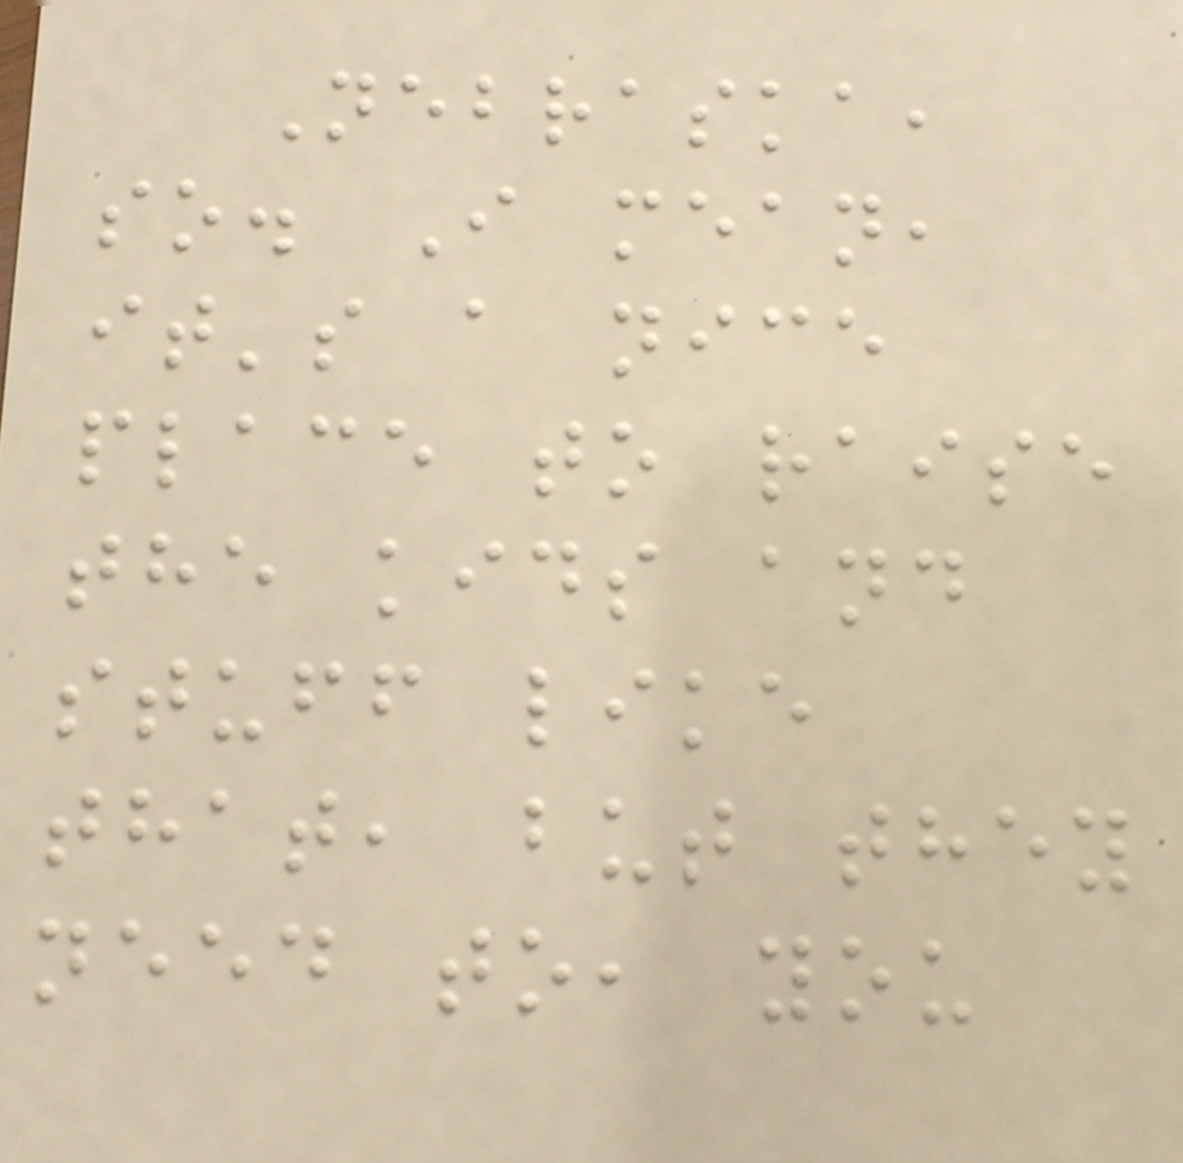Nebraska,
so. I mean,
it's a nice
place to raise
the kids and
stuff like
that, but they
need to, you
